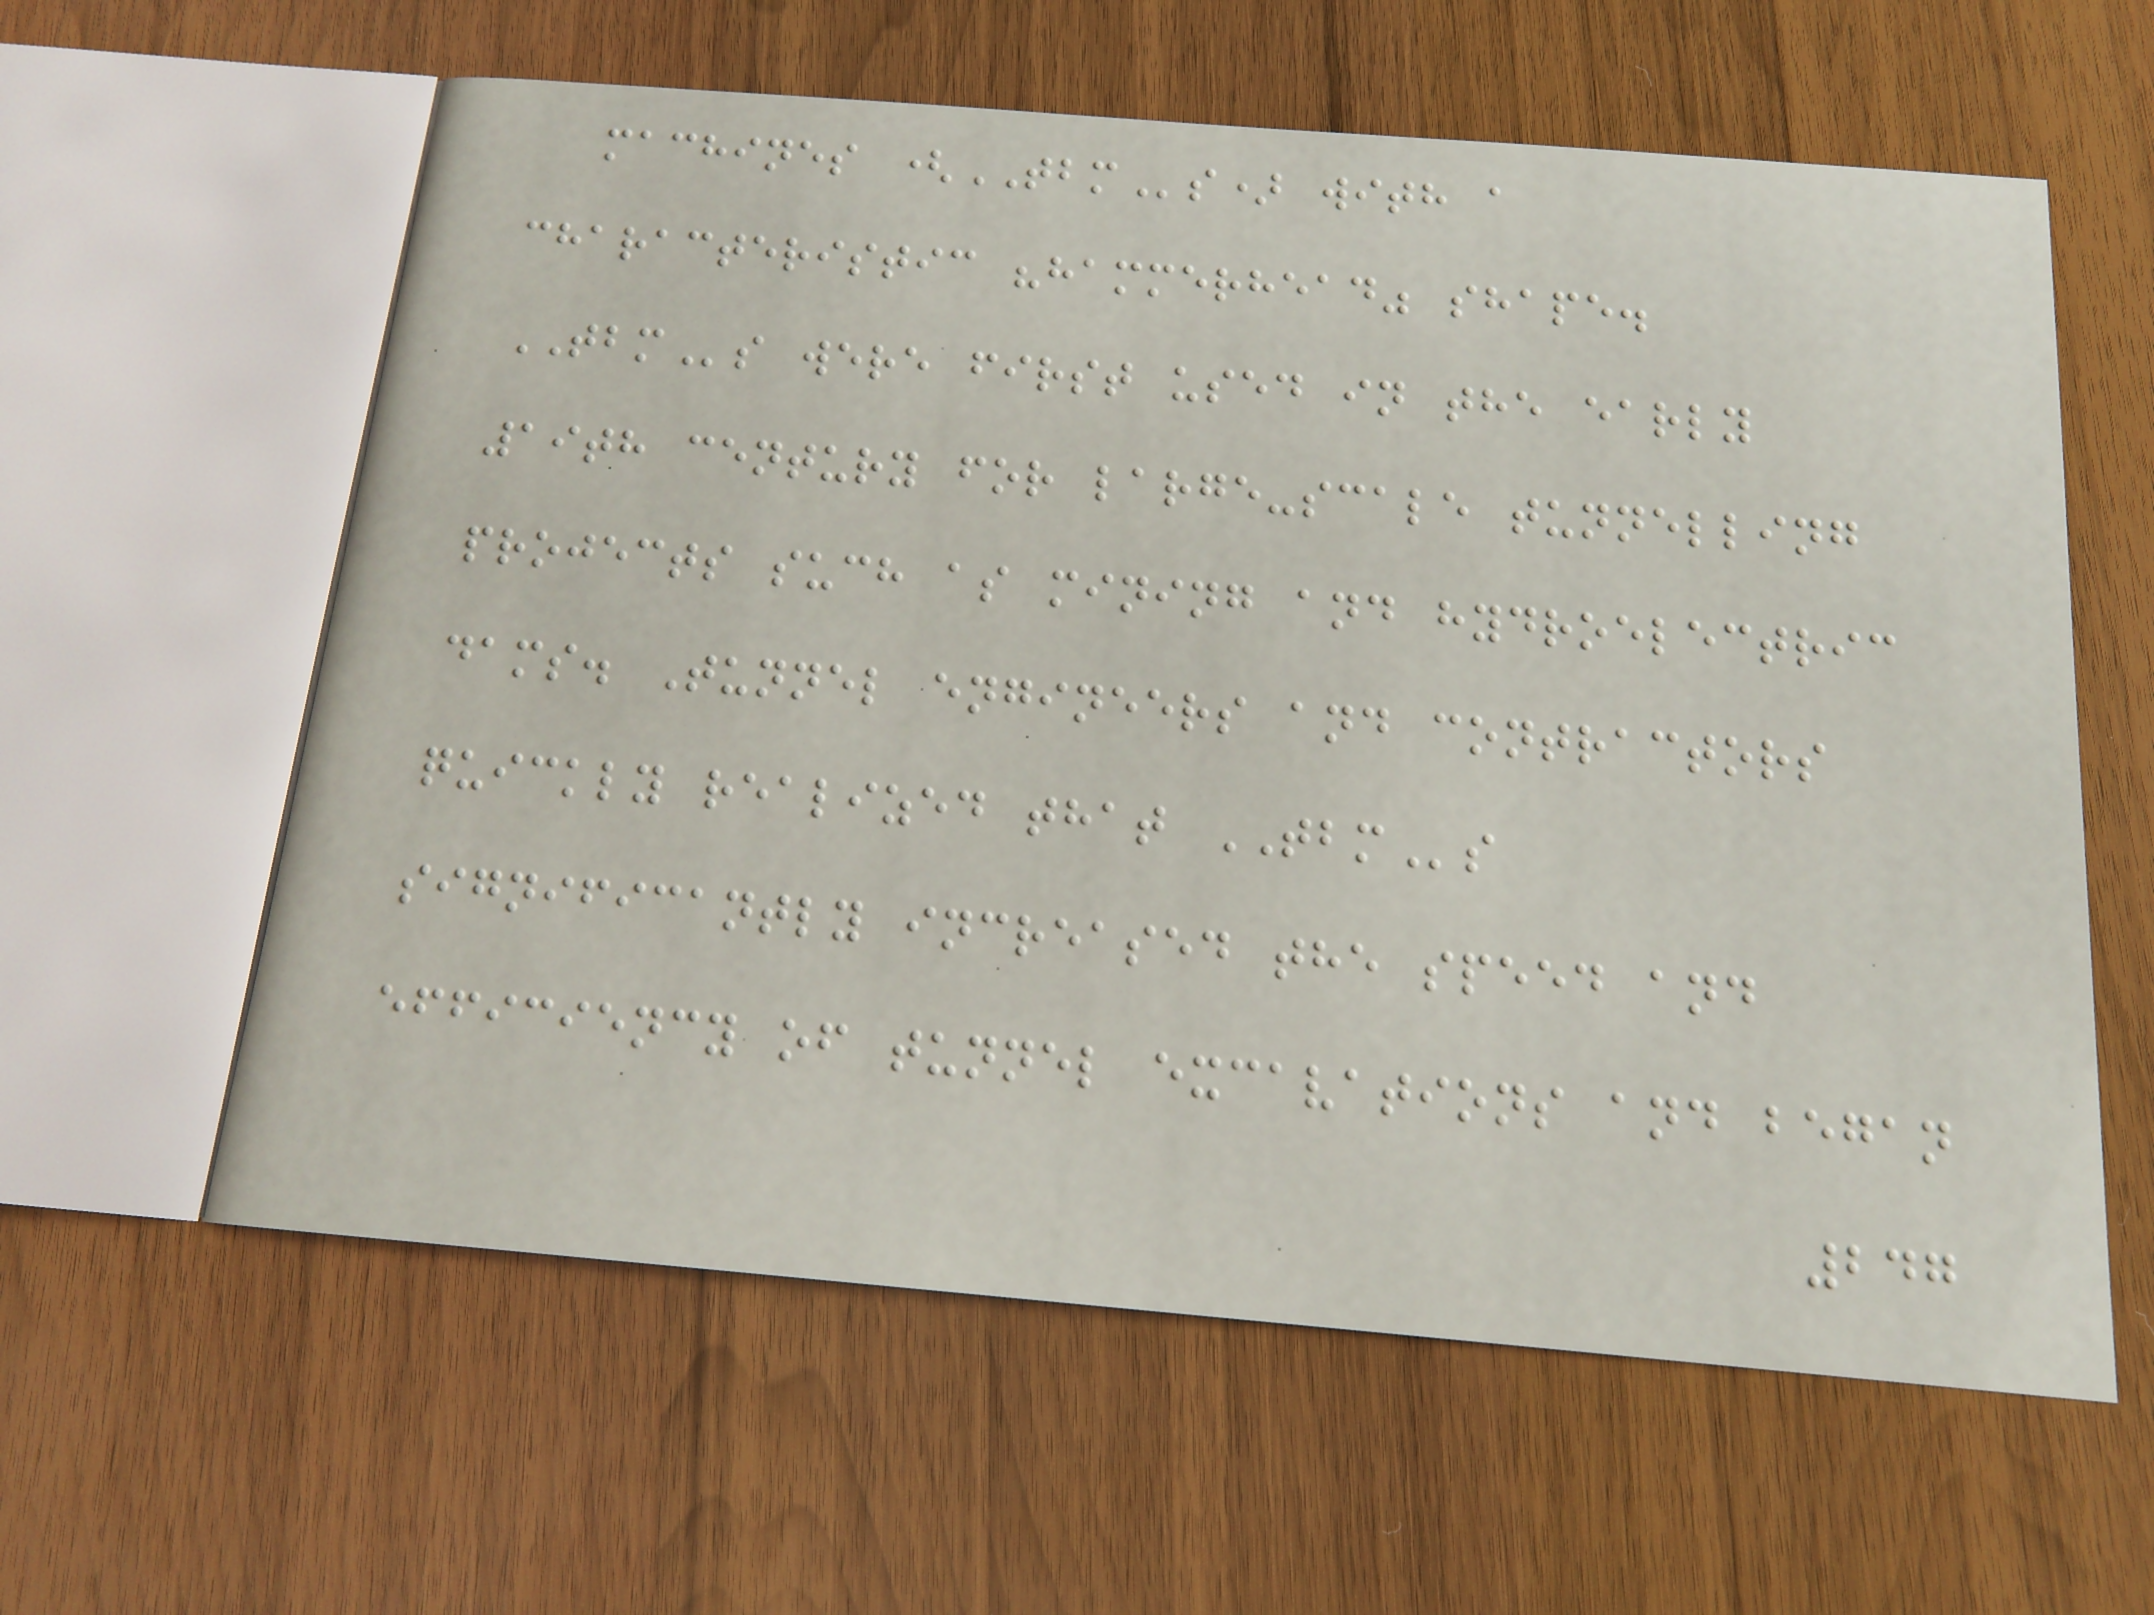machines (TBMs) with a
characteristic "hammerhead" shape.
TBMs were first used in the early
19th century for large-scale tunnelling
projects such as mining and hydroelectric
dams. Tunnel engineers and contractors
quickly realized that TBMs
significantly increased the speed and
efficiency of tunnel excavations and began
247
